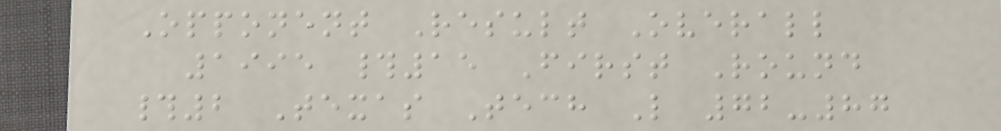Opponent Result Overall
1995 #15 First Round
#2 Texas Tech L 72-87
